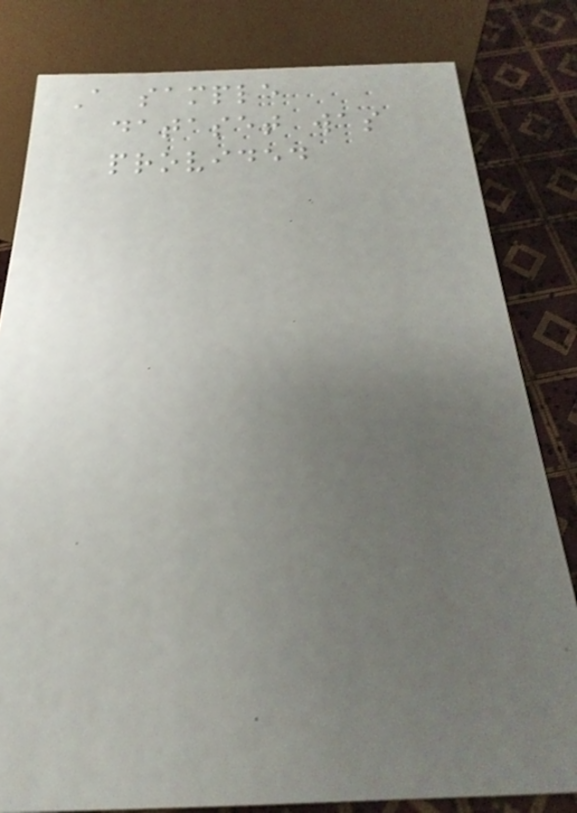A sample
dataset was
provided
